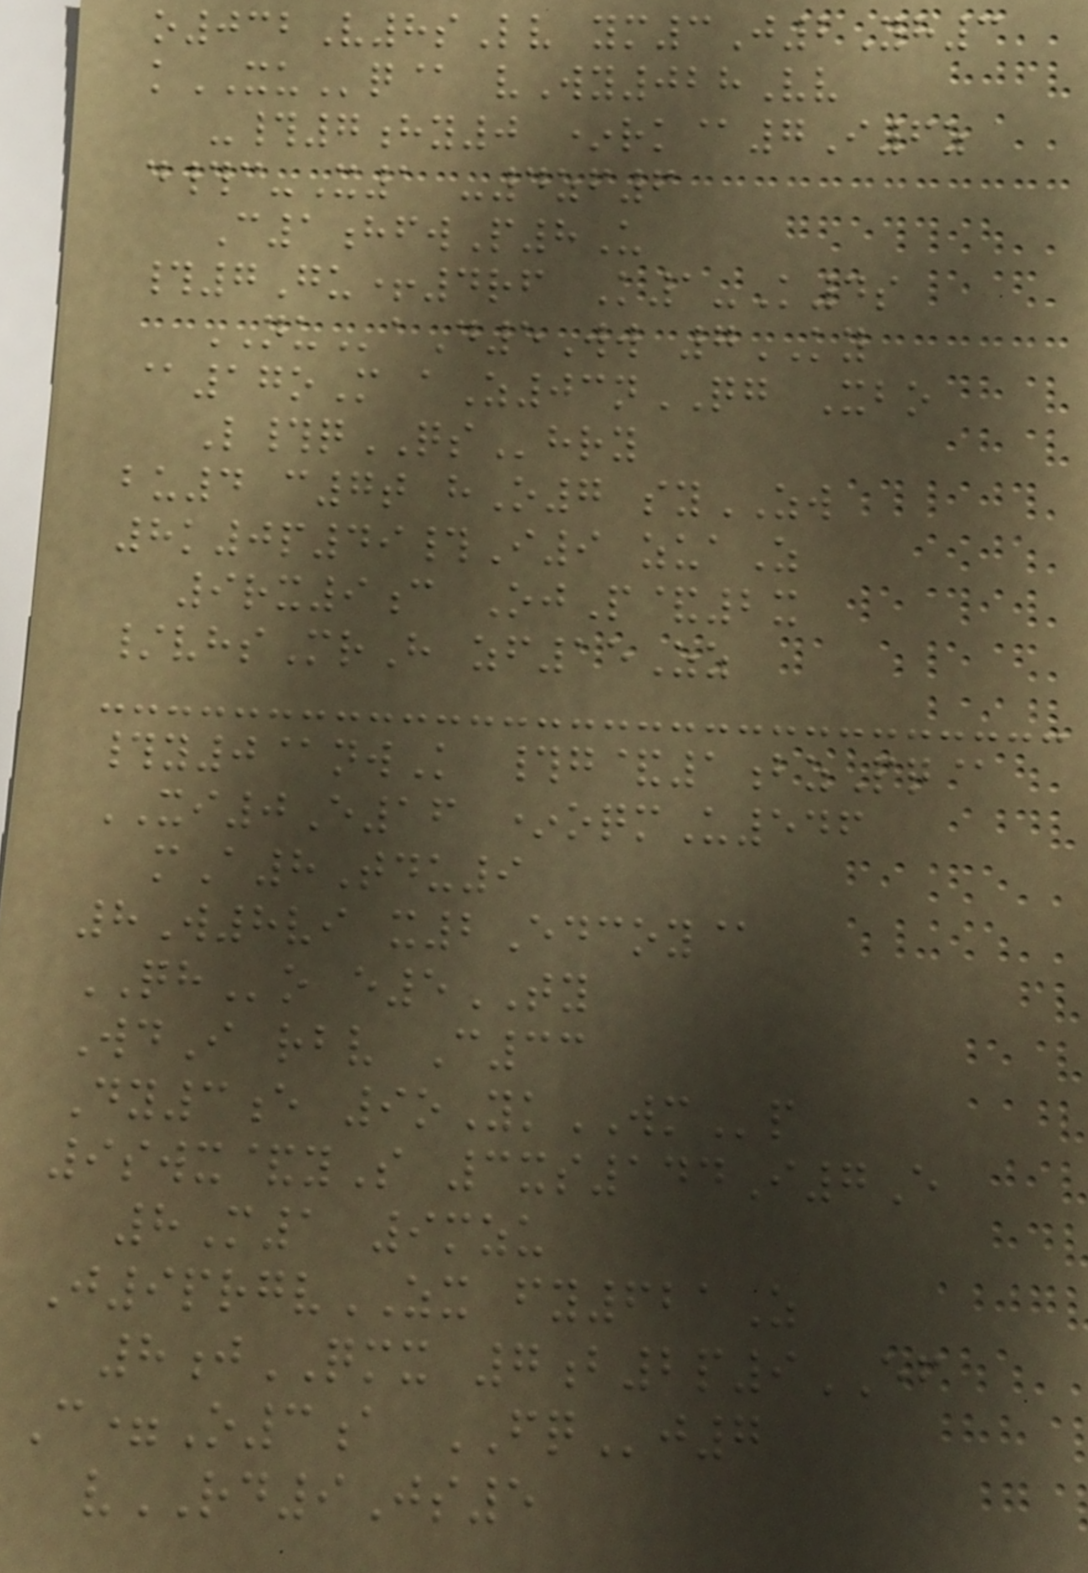o032V8sLv ym3J2Yh3
kXUq@ vWy028Vv
-#7hy0 *rk@7I6z
d#c-X1 -4zf6
C1hfwP8U
#7Gu+4rf K1-K4s
NUaD5Ww 7KY
@17oM aZ03nQG Xbo
L#qQShry
bu4 c7t hO7 syZW
8k0p49#I9 zuaZ
9rx9c OjP&2x
/vhsMrH zf15Zz
#y0@nwK #g&1bzPq@
XI0E16 *oqmU546
mA8Tdu9
8W8vi x2Edcoy@
QHo e5TY
WdI rbv C33
Dy3e 9oYkWMp
9swx&yS 3xs144I7E
8M1 9mzu
J9prgvZX fy621Z
8jQMX 7b2p9EF
C=O3a FQj7
vRD9Js5
